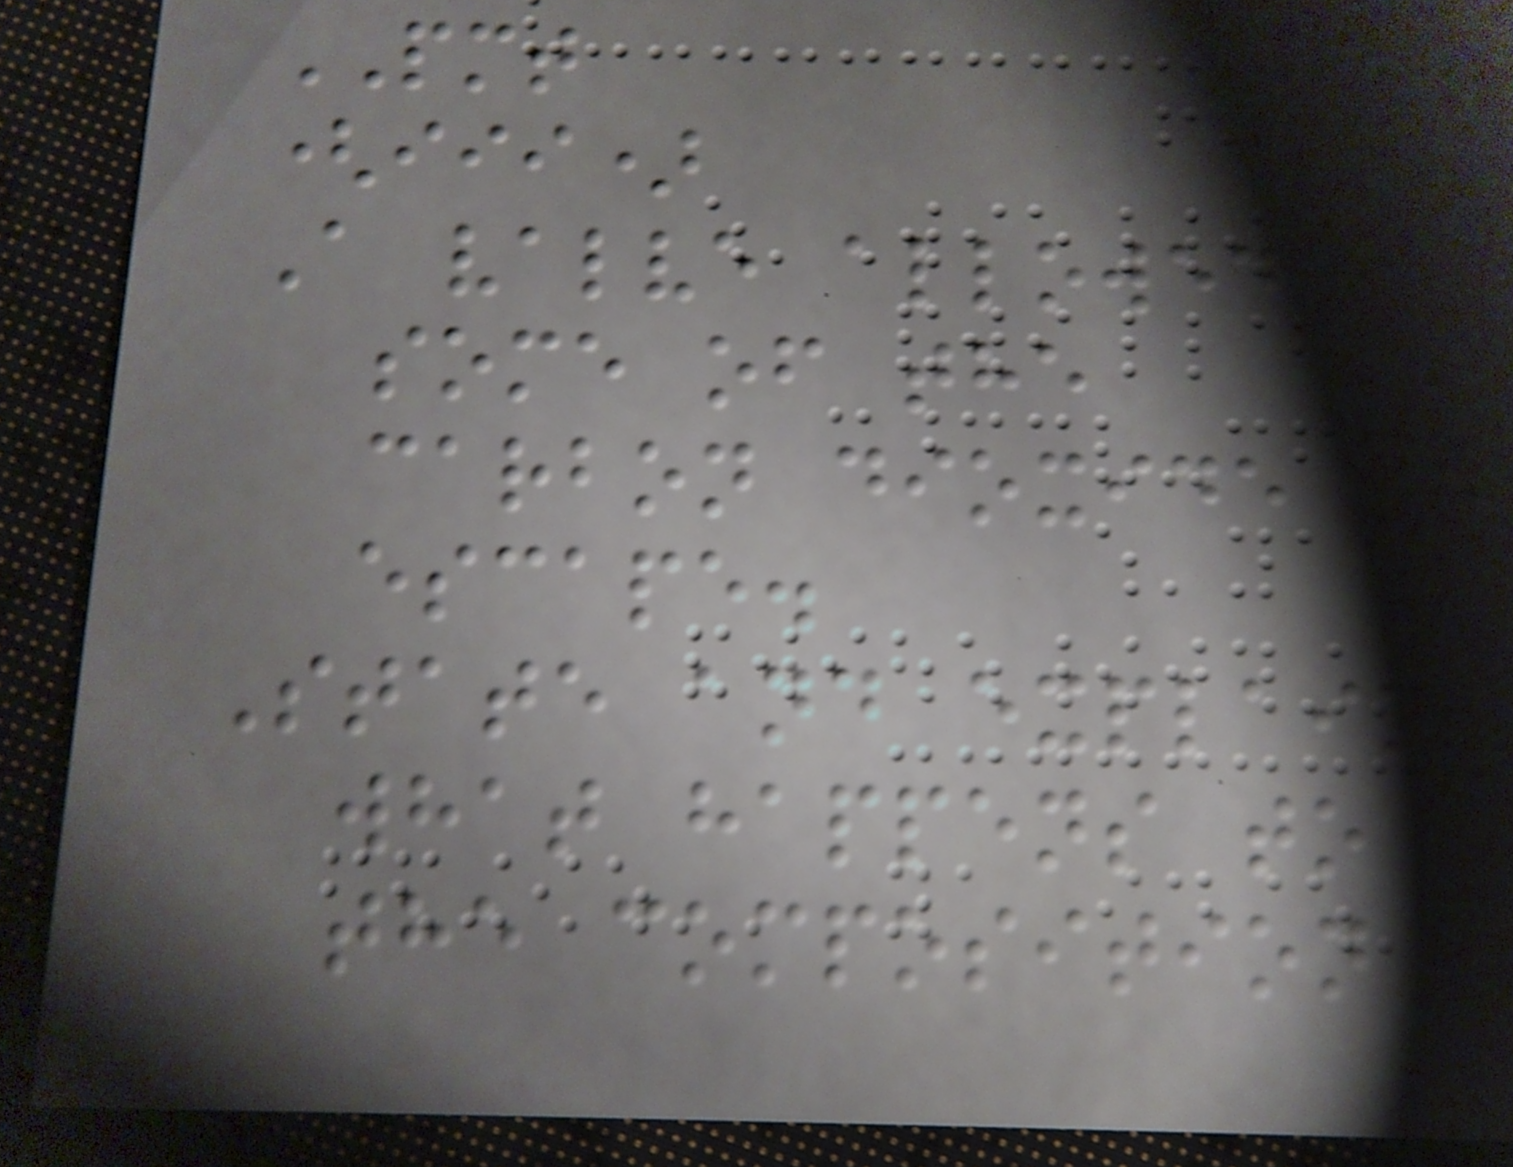PMT
(iii)
A valve allowed
some of the
carbon dioxide to
escape.
State and explain
what happens to
the composition
